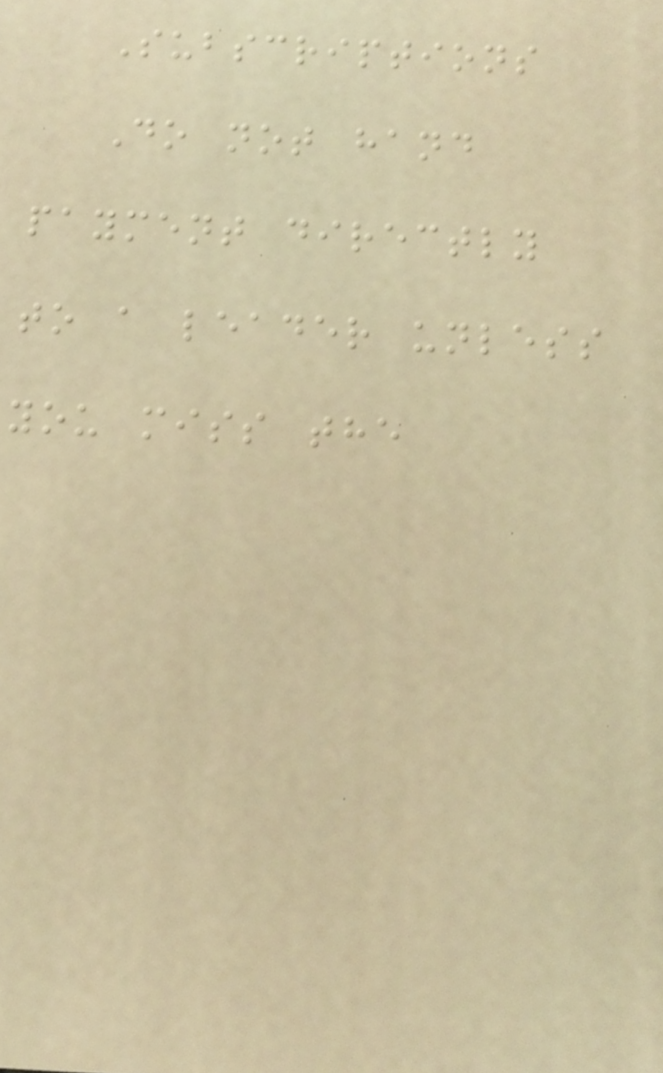Subscriptions
Do not hand
payment directly
to a leader unless
you miss the
